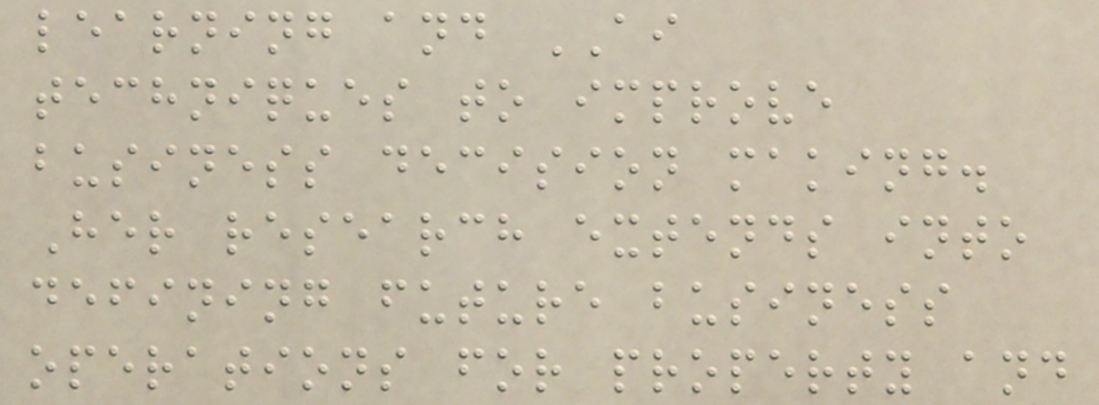learning and AI
techniques to improve
business decision making.
Her research extends into
defining future business
operations for property and
